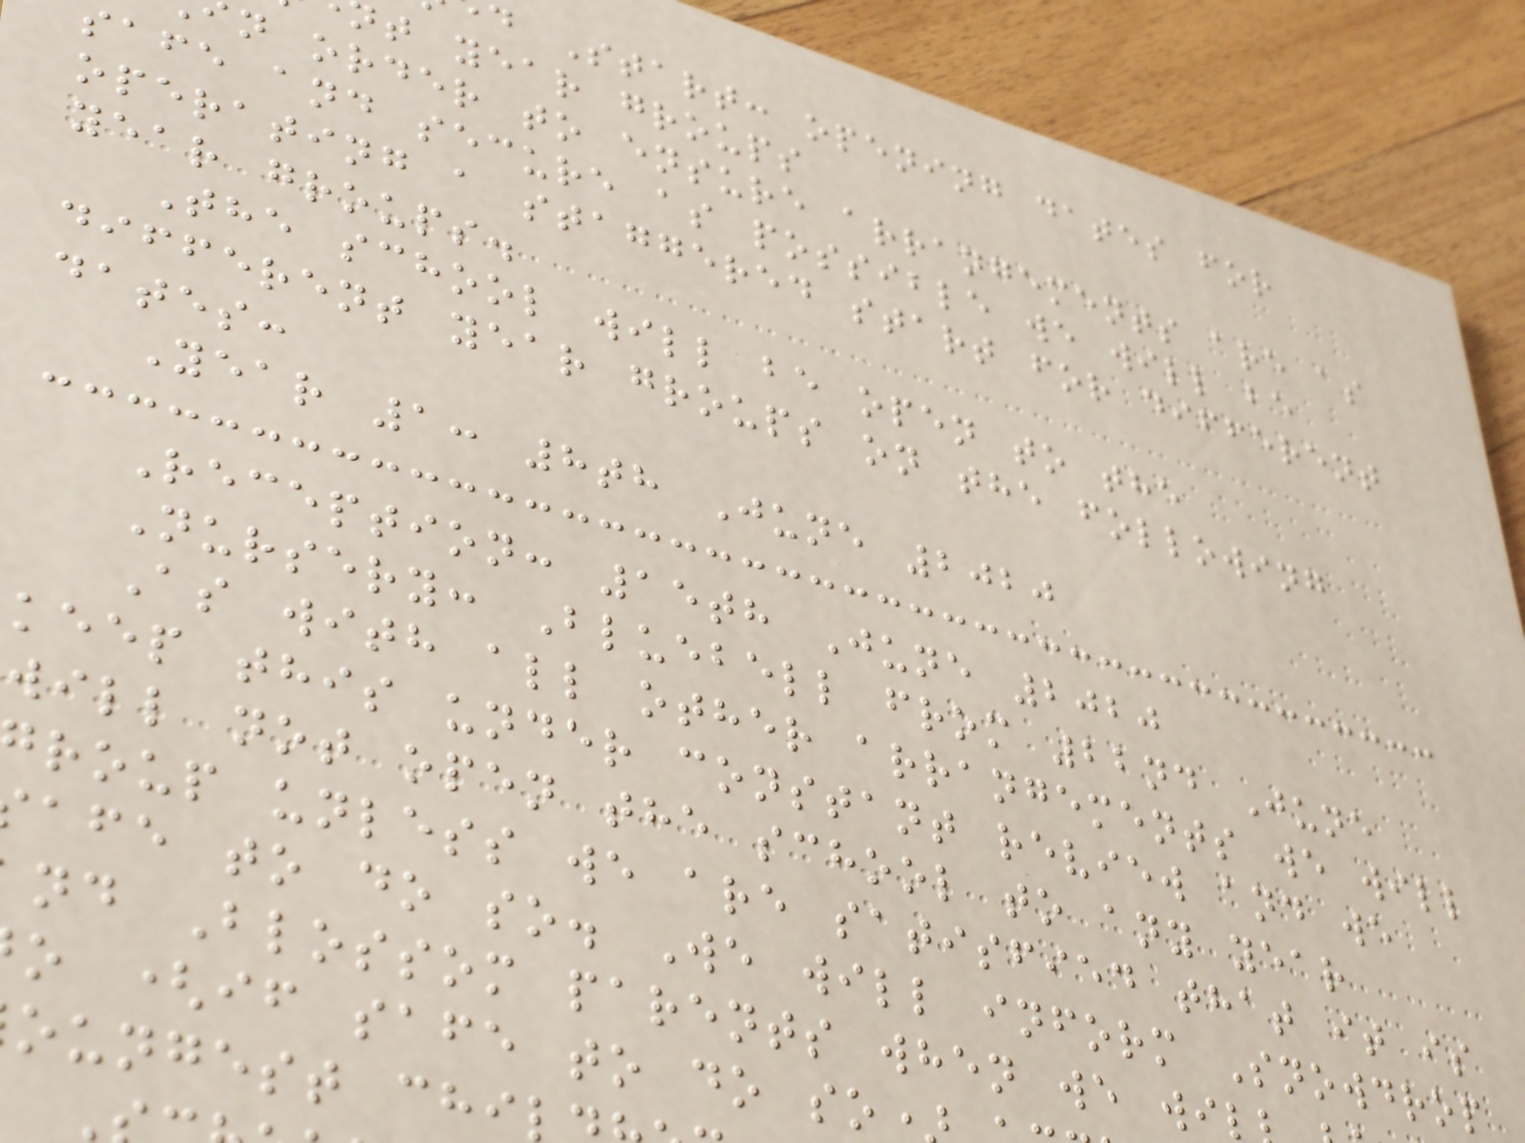d Start: opening dates for
t year groups
n order to ensure arrangements are as
safe and secure as possible we will be
operating a staggered start for different
year groups.
The school will be open to the
different year groups on the following
dates:
Year 1: 8th June 2020
Reception: 15th June 2020
Nursery: Bluebell from 22nd June
As with all other arrangements we will
keep this under constant review and we
will not open the school to any year
roup unless we are satisfied that it is
afe to do so. We will inform Snowdrop
nd Blossom parents when we wi
o (if safe to do so
oungest chi
